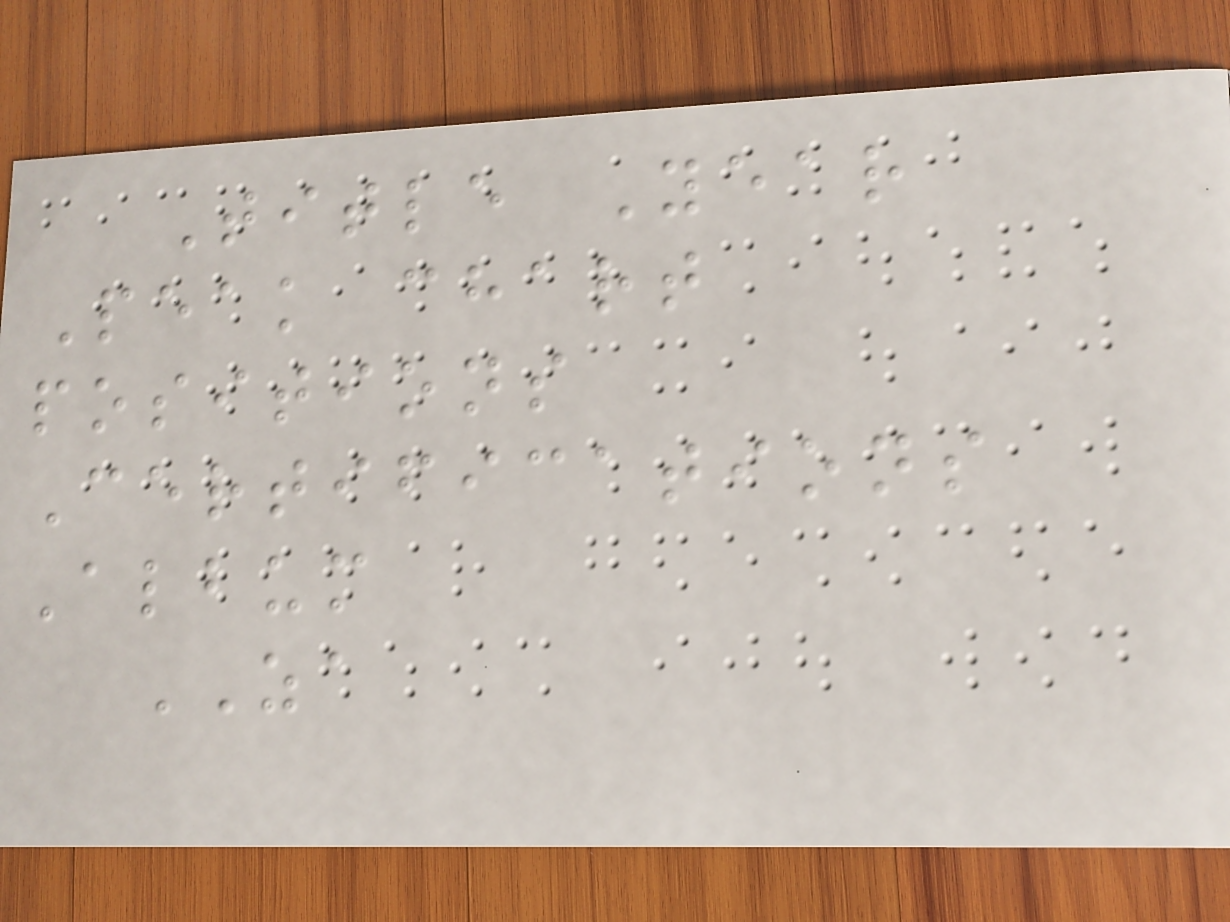Title Year
Peak chart
positions
Certifications
Album
ZA
